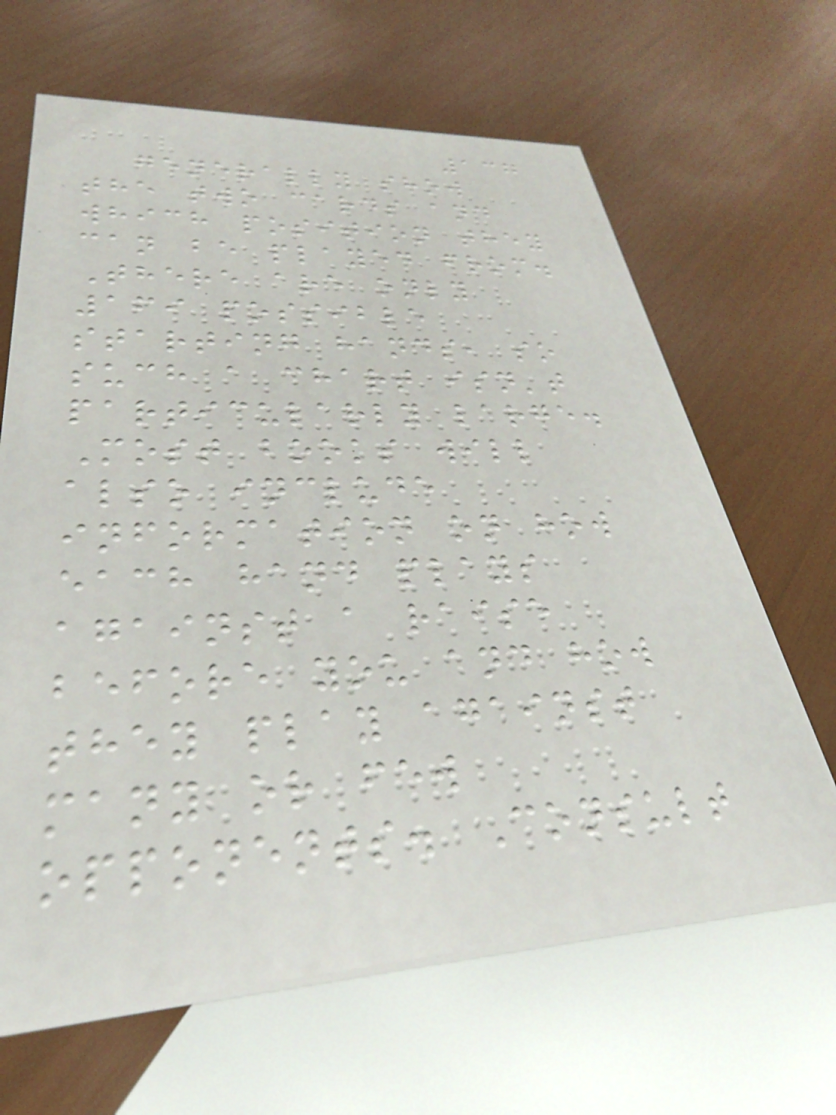137
generally show
the two cards and
which position they
can be played from.
There are only
169 possible
starting hands, so
such a chart isn't
particularly large.
Most books will
also include
information on how
each hand plays
against a raise
before you and how
they play against
many or few
opponents. Consult
